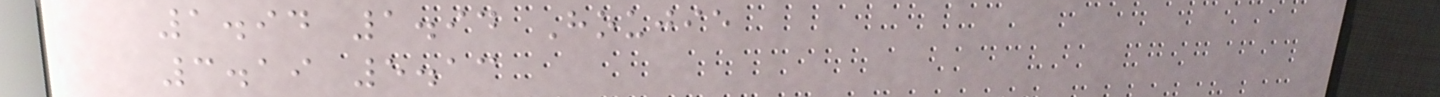1.94 1.94 Houjie
3.19 5.13
